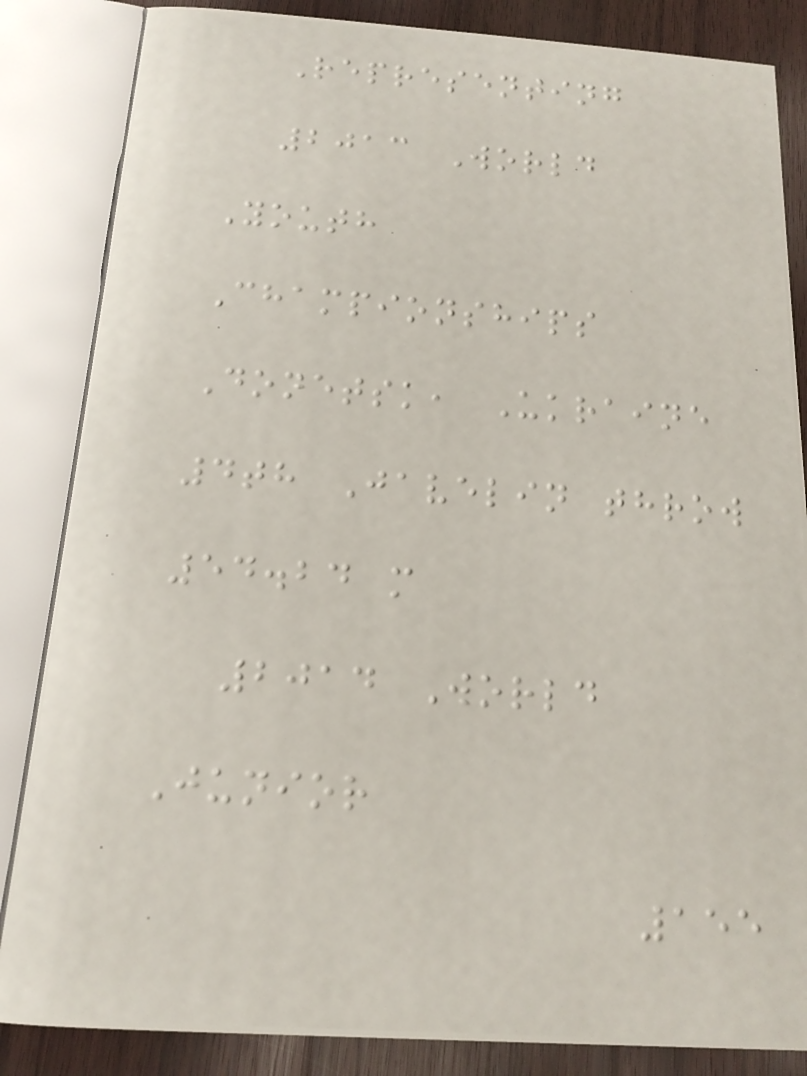Representing
2013 World
Youth
Championships
Donetsk, Ukraine
4th Javelin throw
54.24 m
2014 World
Junior
155
